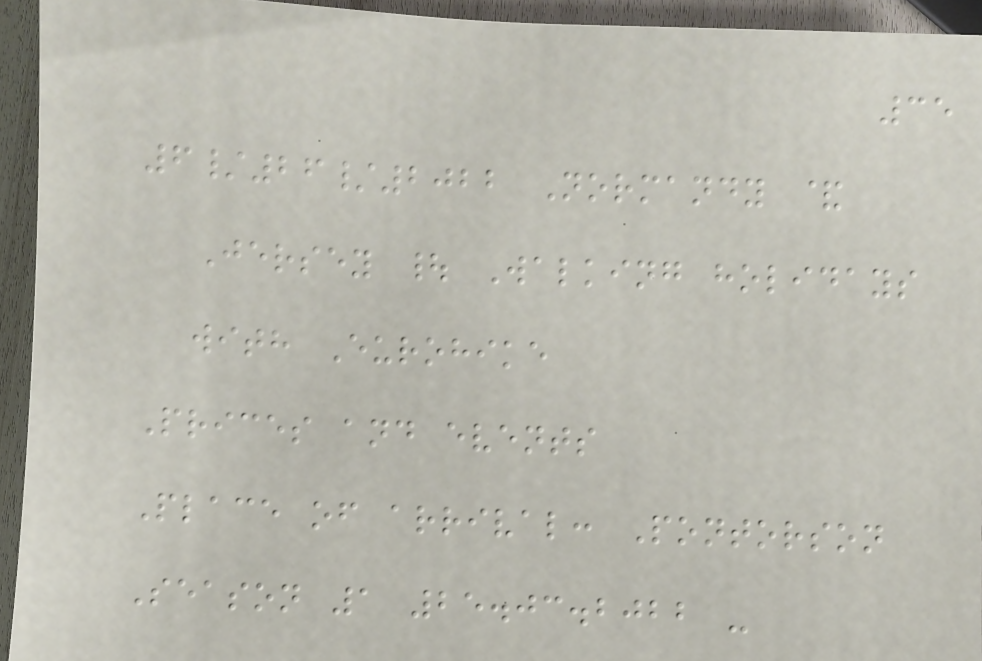35
6/26/2022 Normandy &
Jersey | Walking holidays
with Eurohike
Prices and events
Place of arrival: Pontorson
Season 1 25.03.2022 -
